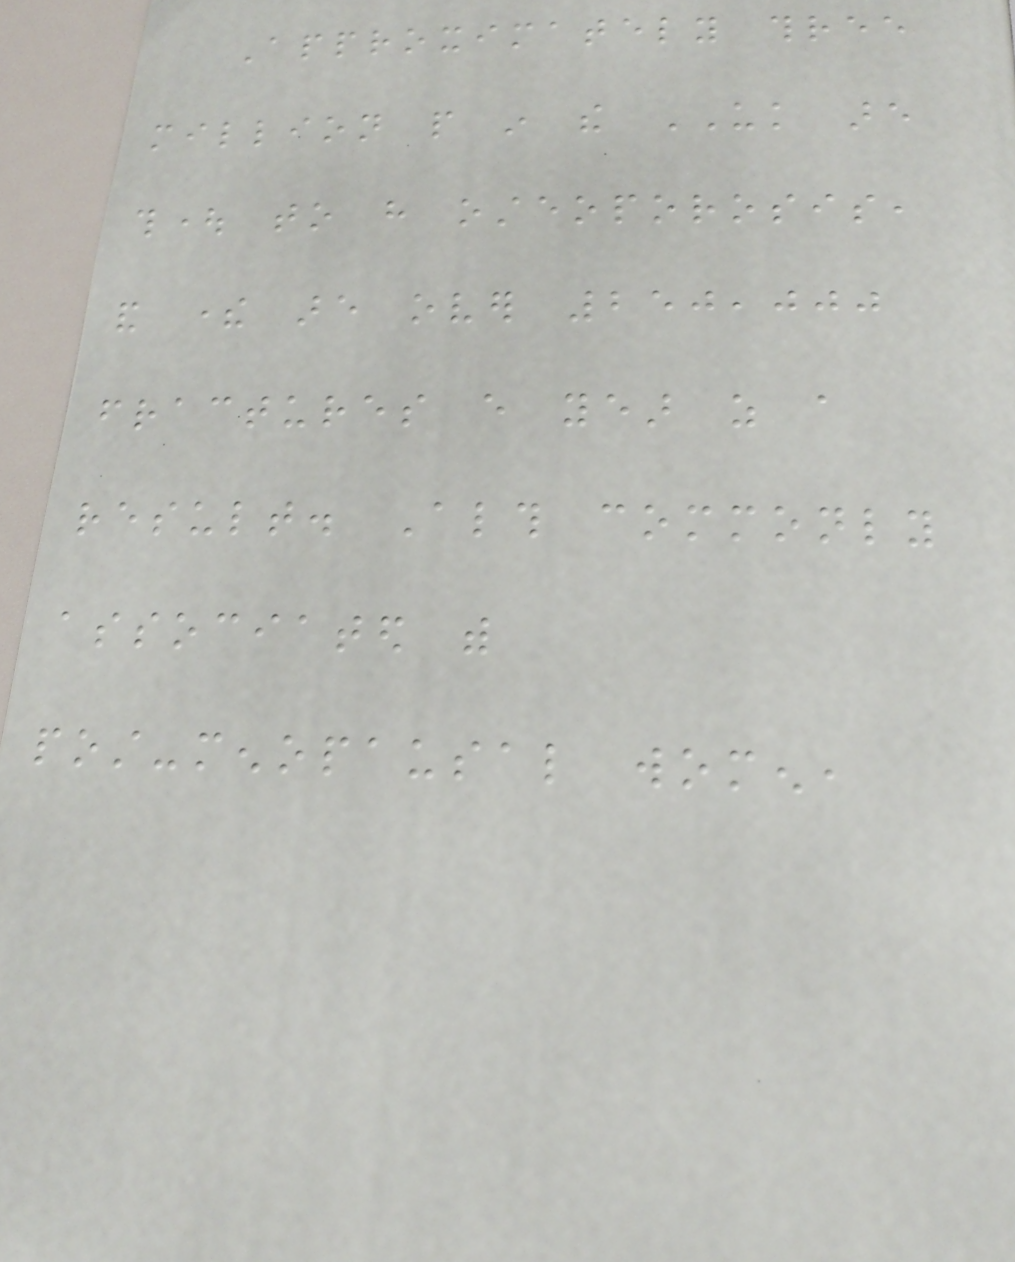Approximately three
million people in the UK are
thought to have osteoporosis,
and there are over 250,000
fractures every year as a
result. Although commonly
associated with
post-menopausal women,
